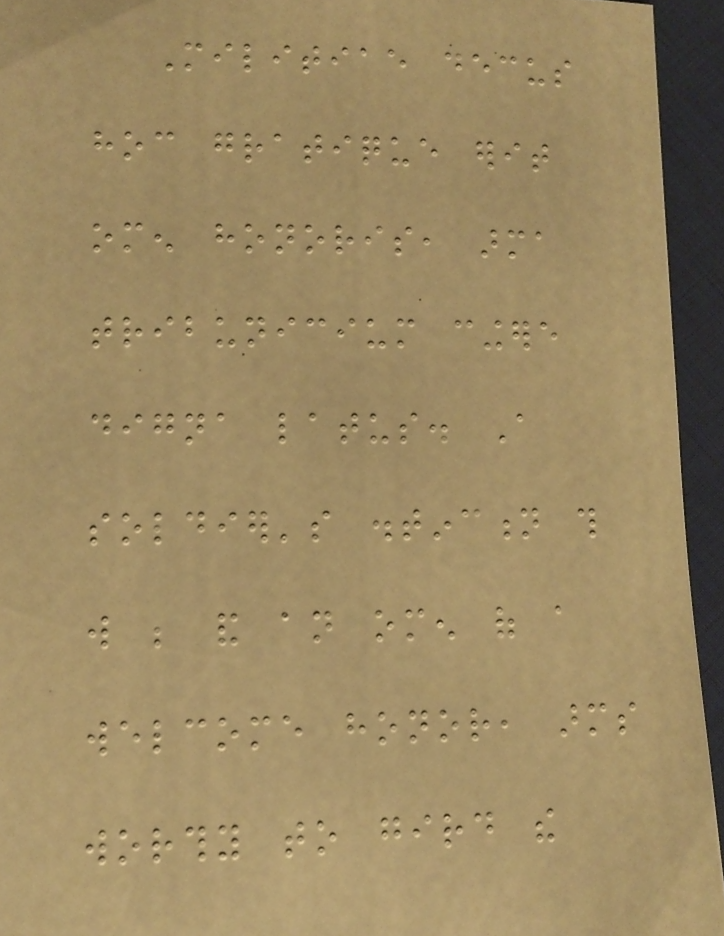Militiae decus
hoc gratique erit
omen honoris, arma
tribunicium cingere
digna latus. A
soldier's distinction this
will be and an omen of a
welcome honor, arms
worthy to gird the
